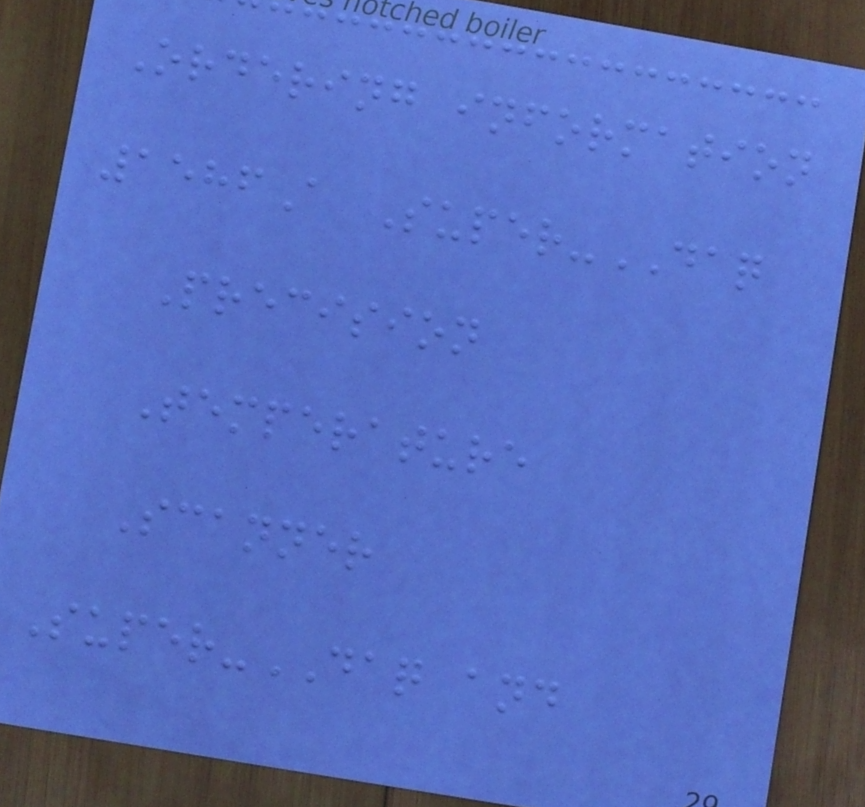Ordering information
1586A Super-DAQ
Precision
Temperature
Scanner
Super-DAQ and
